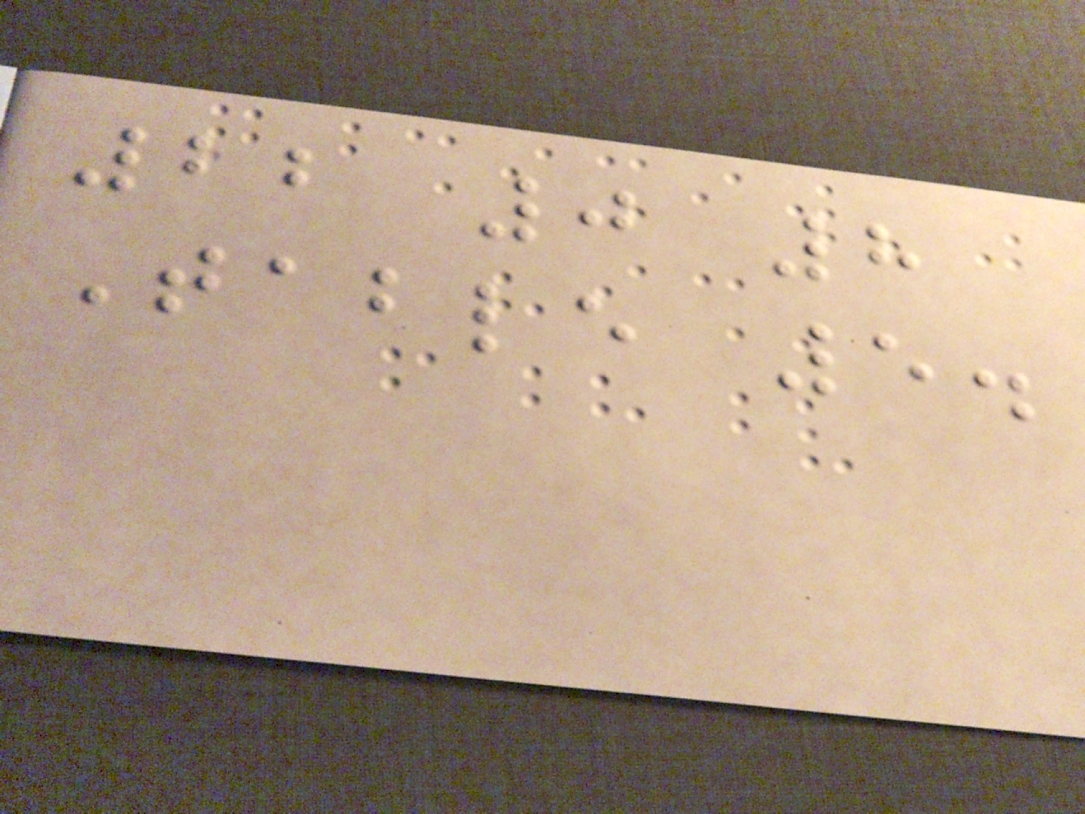22 0 8
Table 5.
